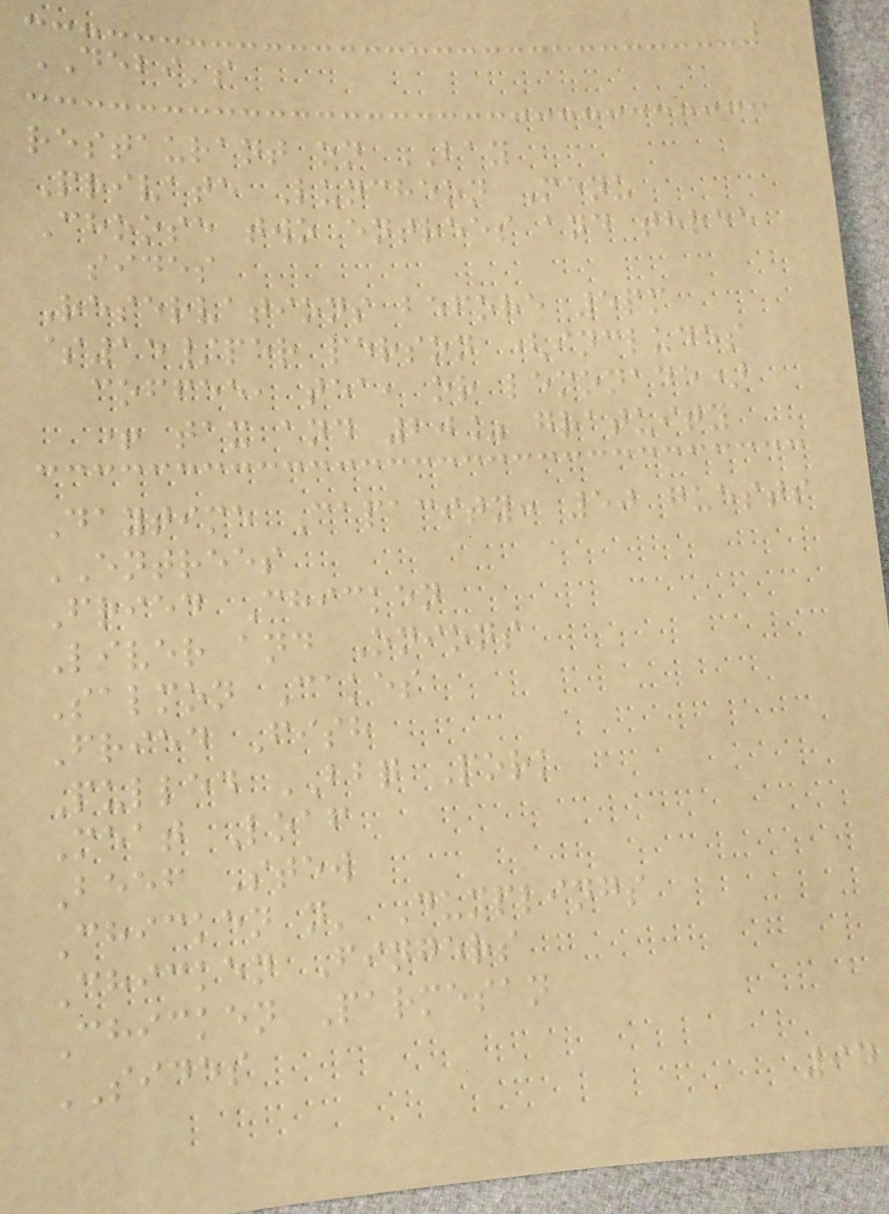DEBI's
restaurant on BAY
Private Luncheon Menu
Choose two entrees and three
sides
Reservations before 5pm
$15/per person (includes
coffee, tea, or lemonade)
+ tax and 20% gratuity
Daytime Capacity: 50 guests
ENTREES
Fried Chicken
Liver and Onions
Salmon Cakes
Fried Fish
Pulled BBQ Pork
Meat Loaf
Beef Stew
Chicken n' Dumplings
Chicken Fingers
Chicken Parmesan
SIDES
94
